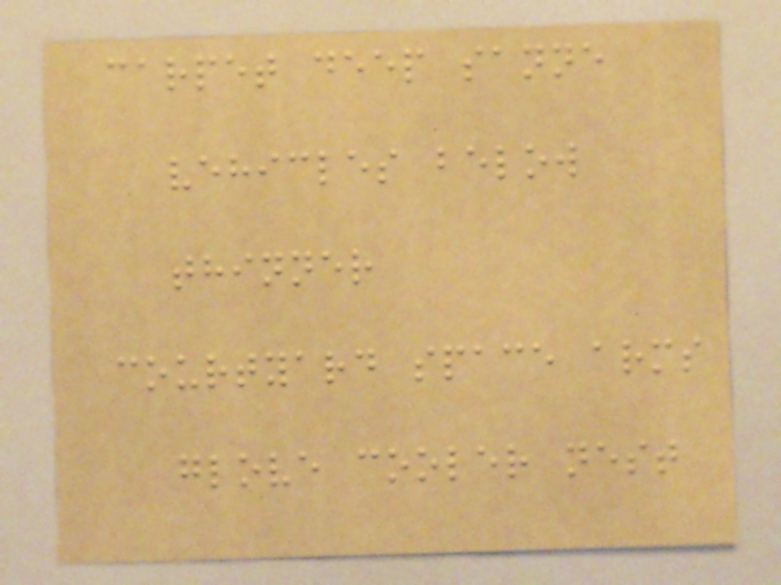carpet deep sanne
vehicles below
thinner
courtyard space arms
glove cooler nest
